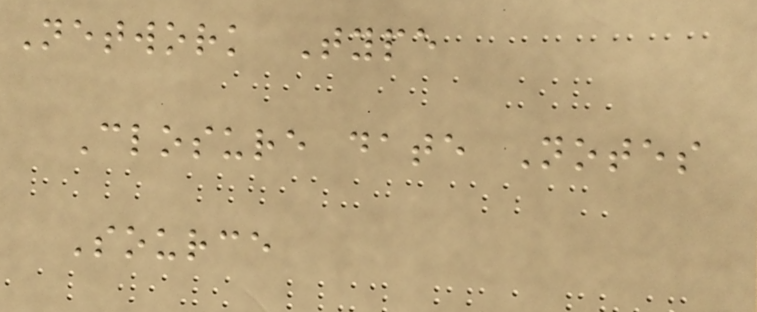Network Type
Closure date Notes
Source
